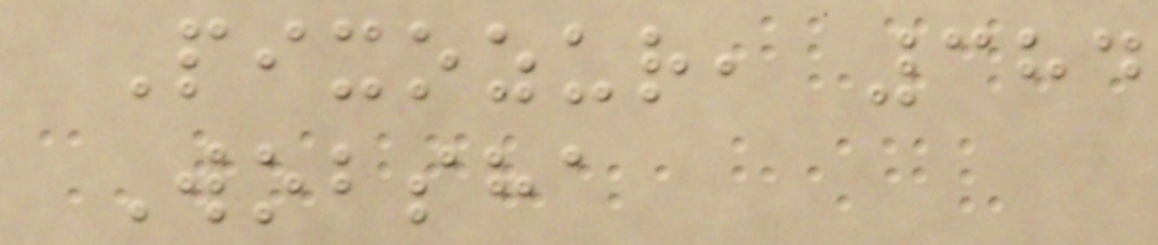Pixozur, 384
Wobsha
